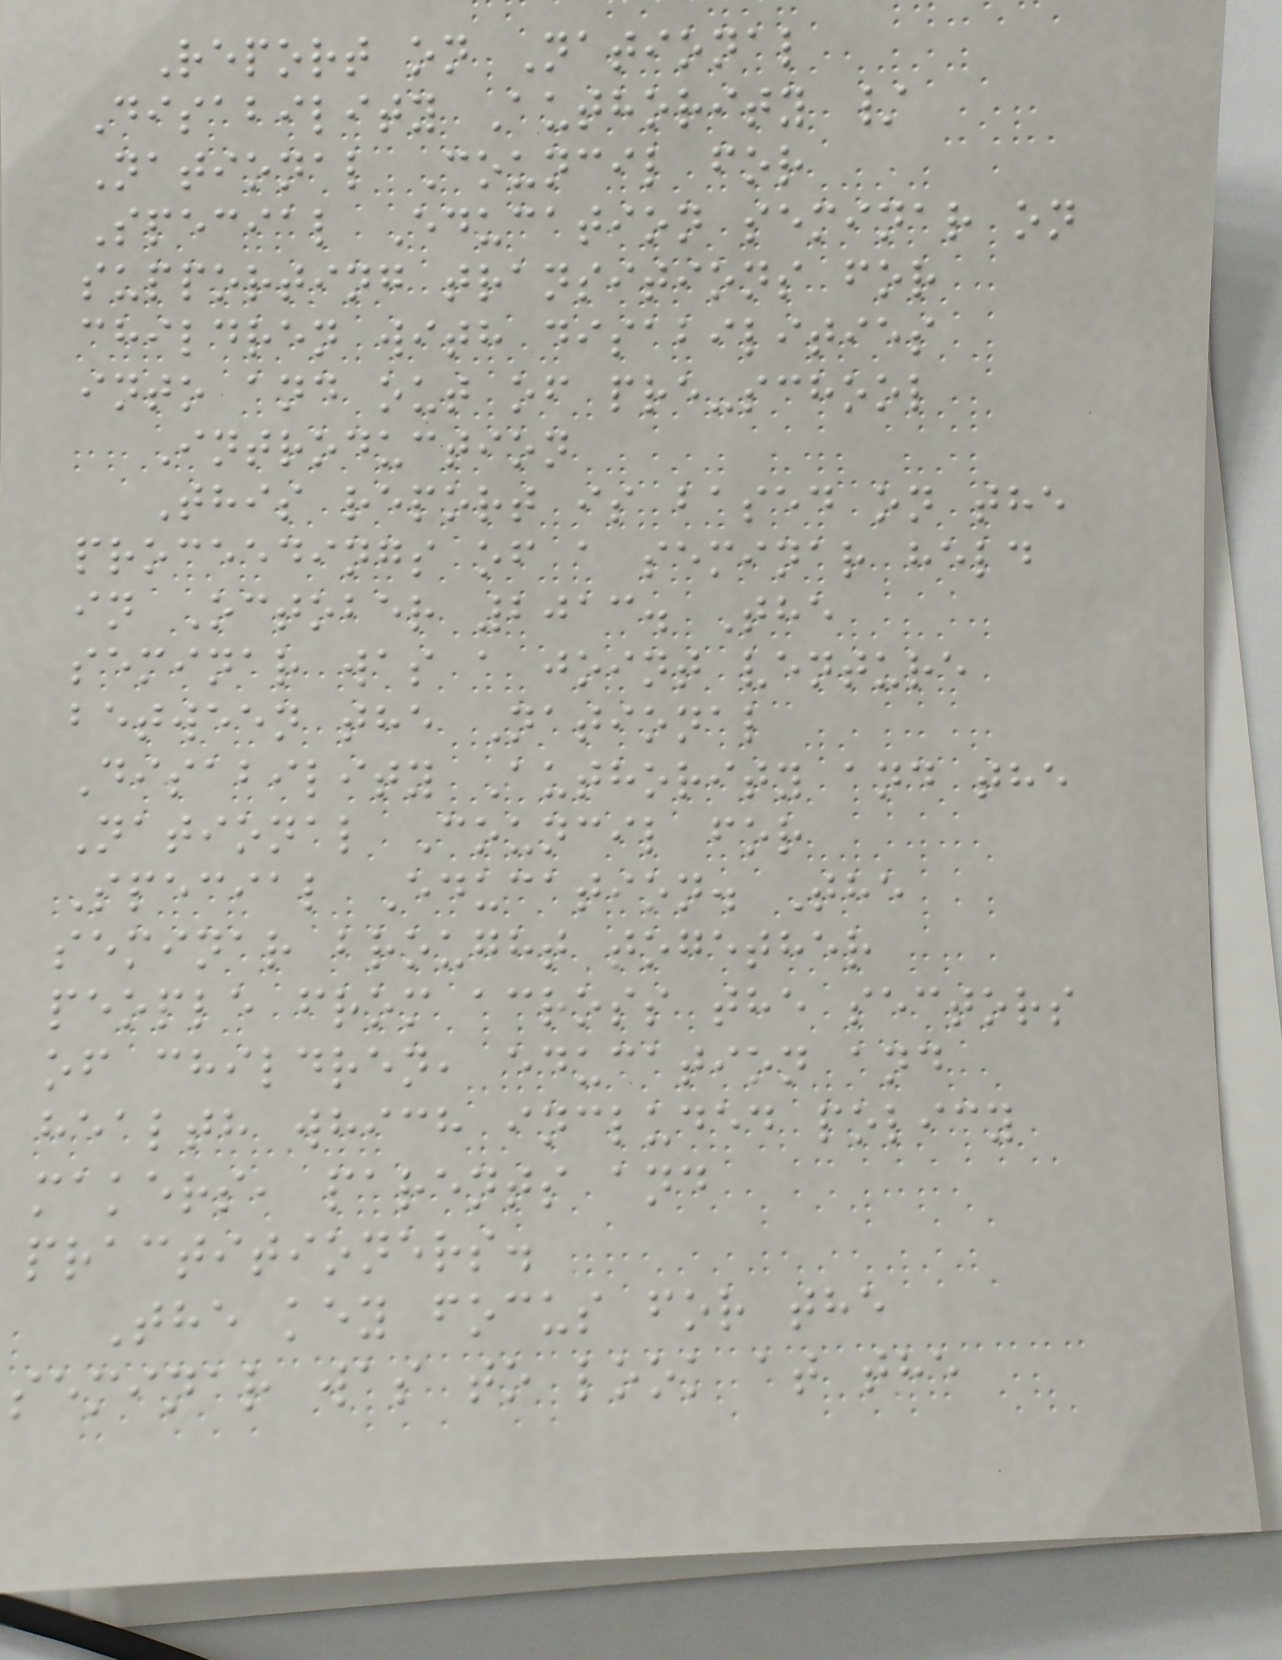Report on National
Disability Authority /
National Council for
Special Education seminar on
supporting transitions for
children with disabilities
into and out of pre-school
Introduction
This report is based on the
proceedings of a seminar held
in October 2013. The
seminar was a joint venture
between the National
Disability Authority and the
National Council for
Special Education. The
seminar brought together
people from across the sectors
of children, education and
health which included policy
makers, parents and
practitioners.
The key focus for the
seminar was to look at the
